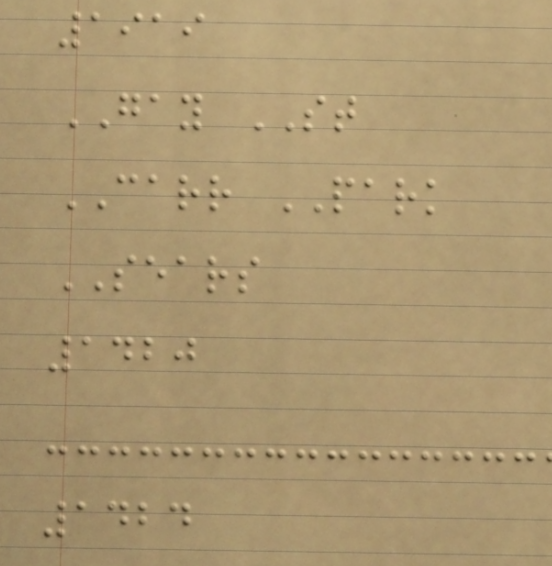1919
GAY ST
CARR PARK
SEARS
1420
1424
